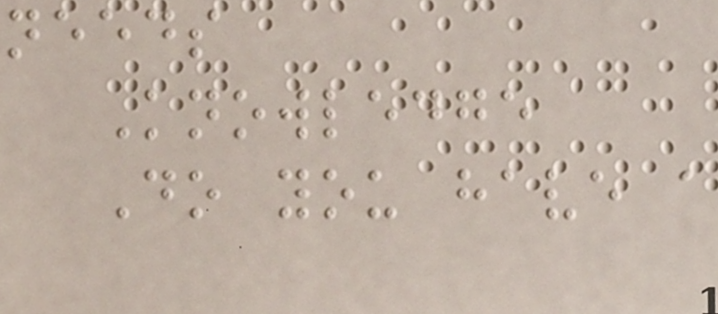needs
Knowledge
Do you have a
